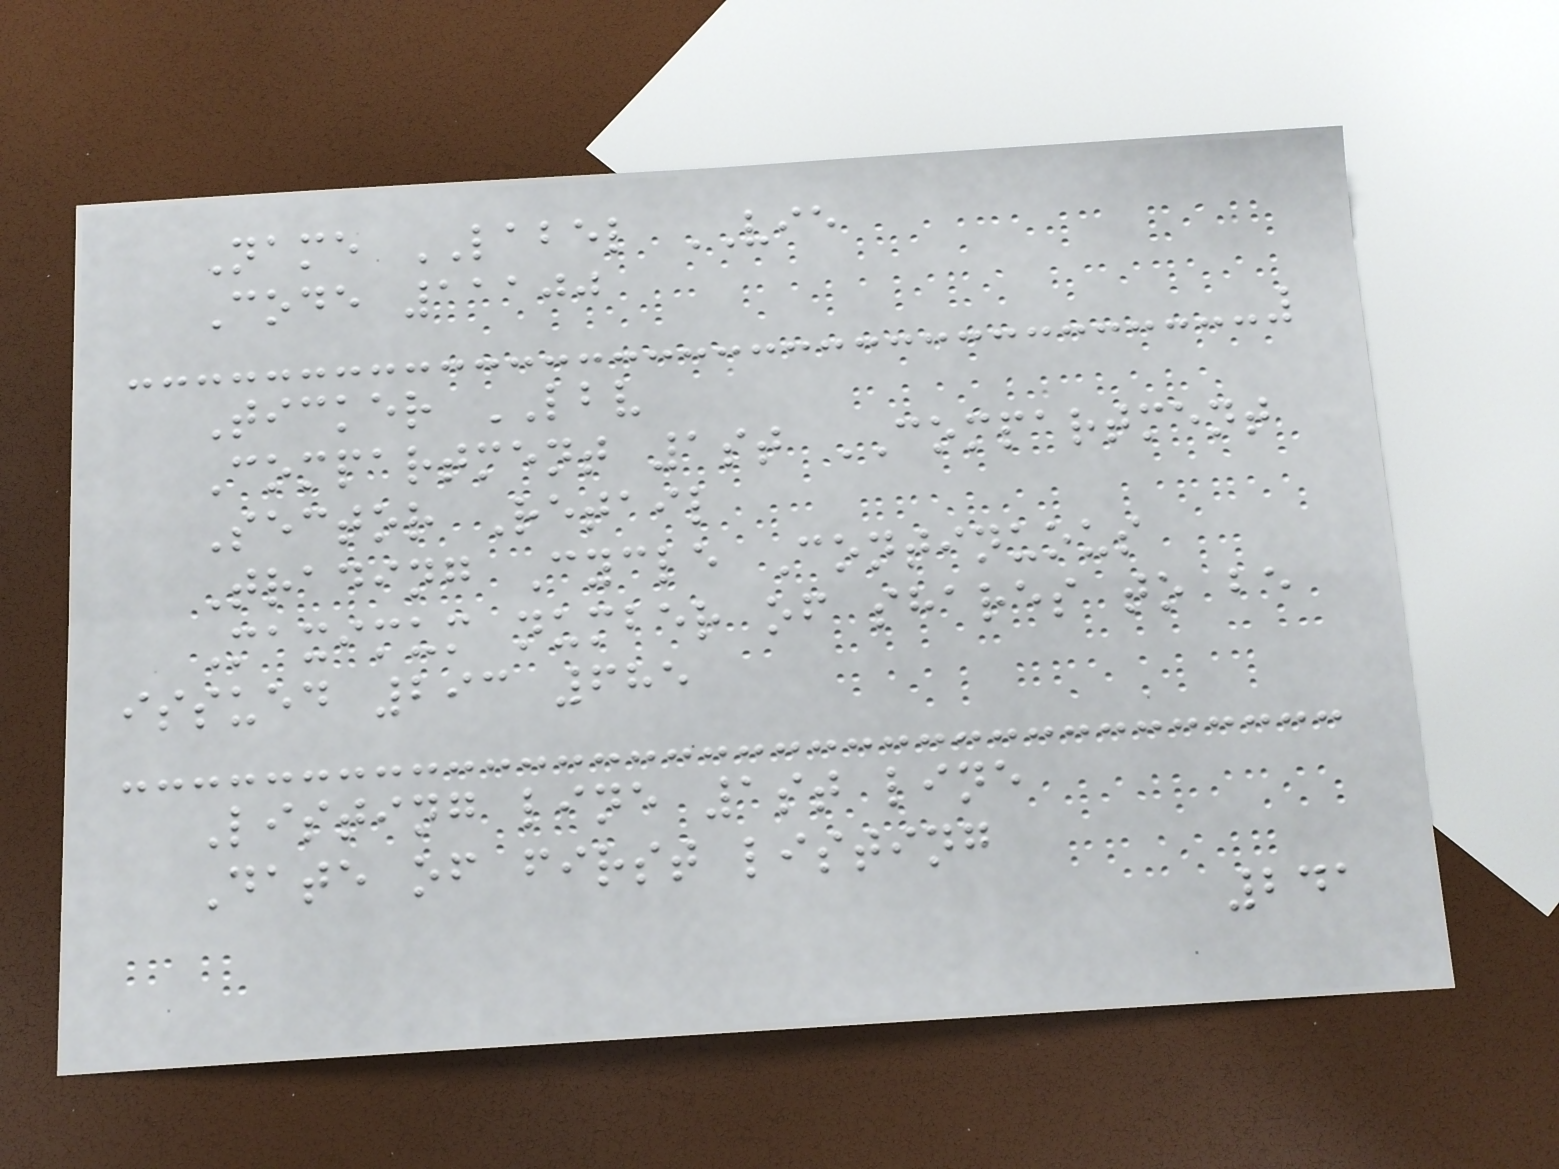Name LABEL VIE
Code 11100
Ticker LBV
Compartment 1st COMPARTMENT
Sector Retail
Trading Cycle Continuous
Maximum number of shares to be
issued 293 685
Listing line 1st line
Date of first listing
241
